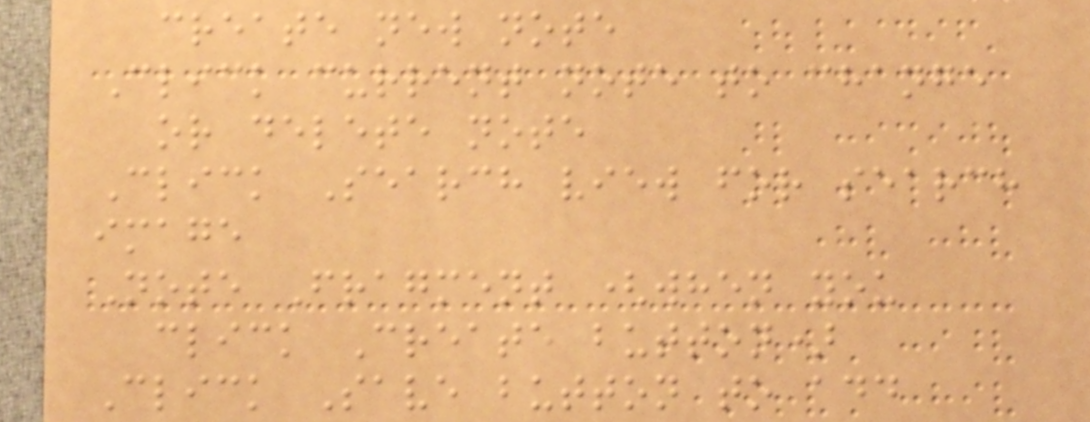create new note
Click current note to change
or delete note
Click Search view for search
image
Note Fragment (when you
click Create button)
Click Save button to add
